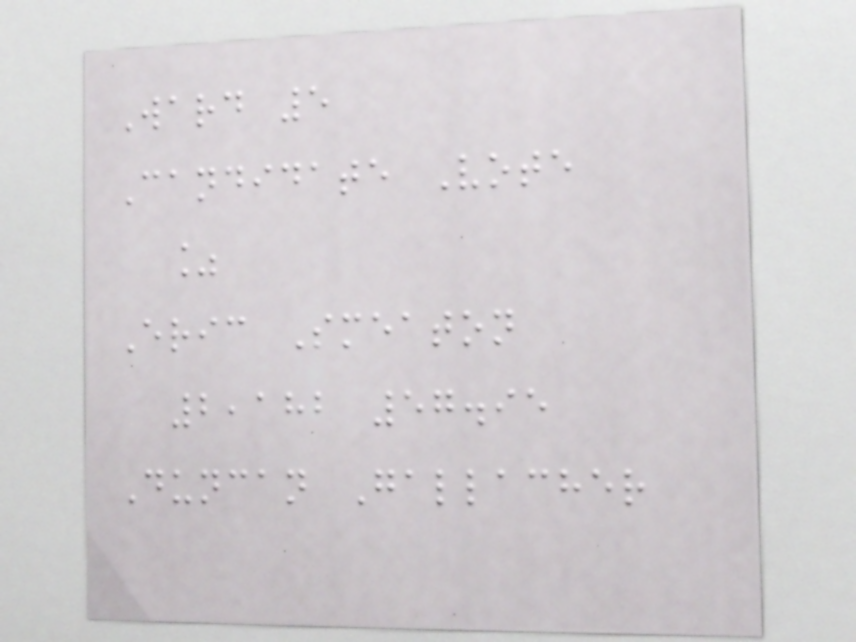Ward 5
Candidate Vote
%
Eric Smeaton
2,182 57.95
Duncan Gallacher
